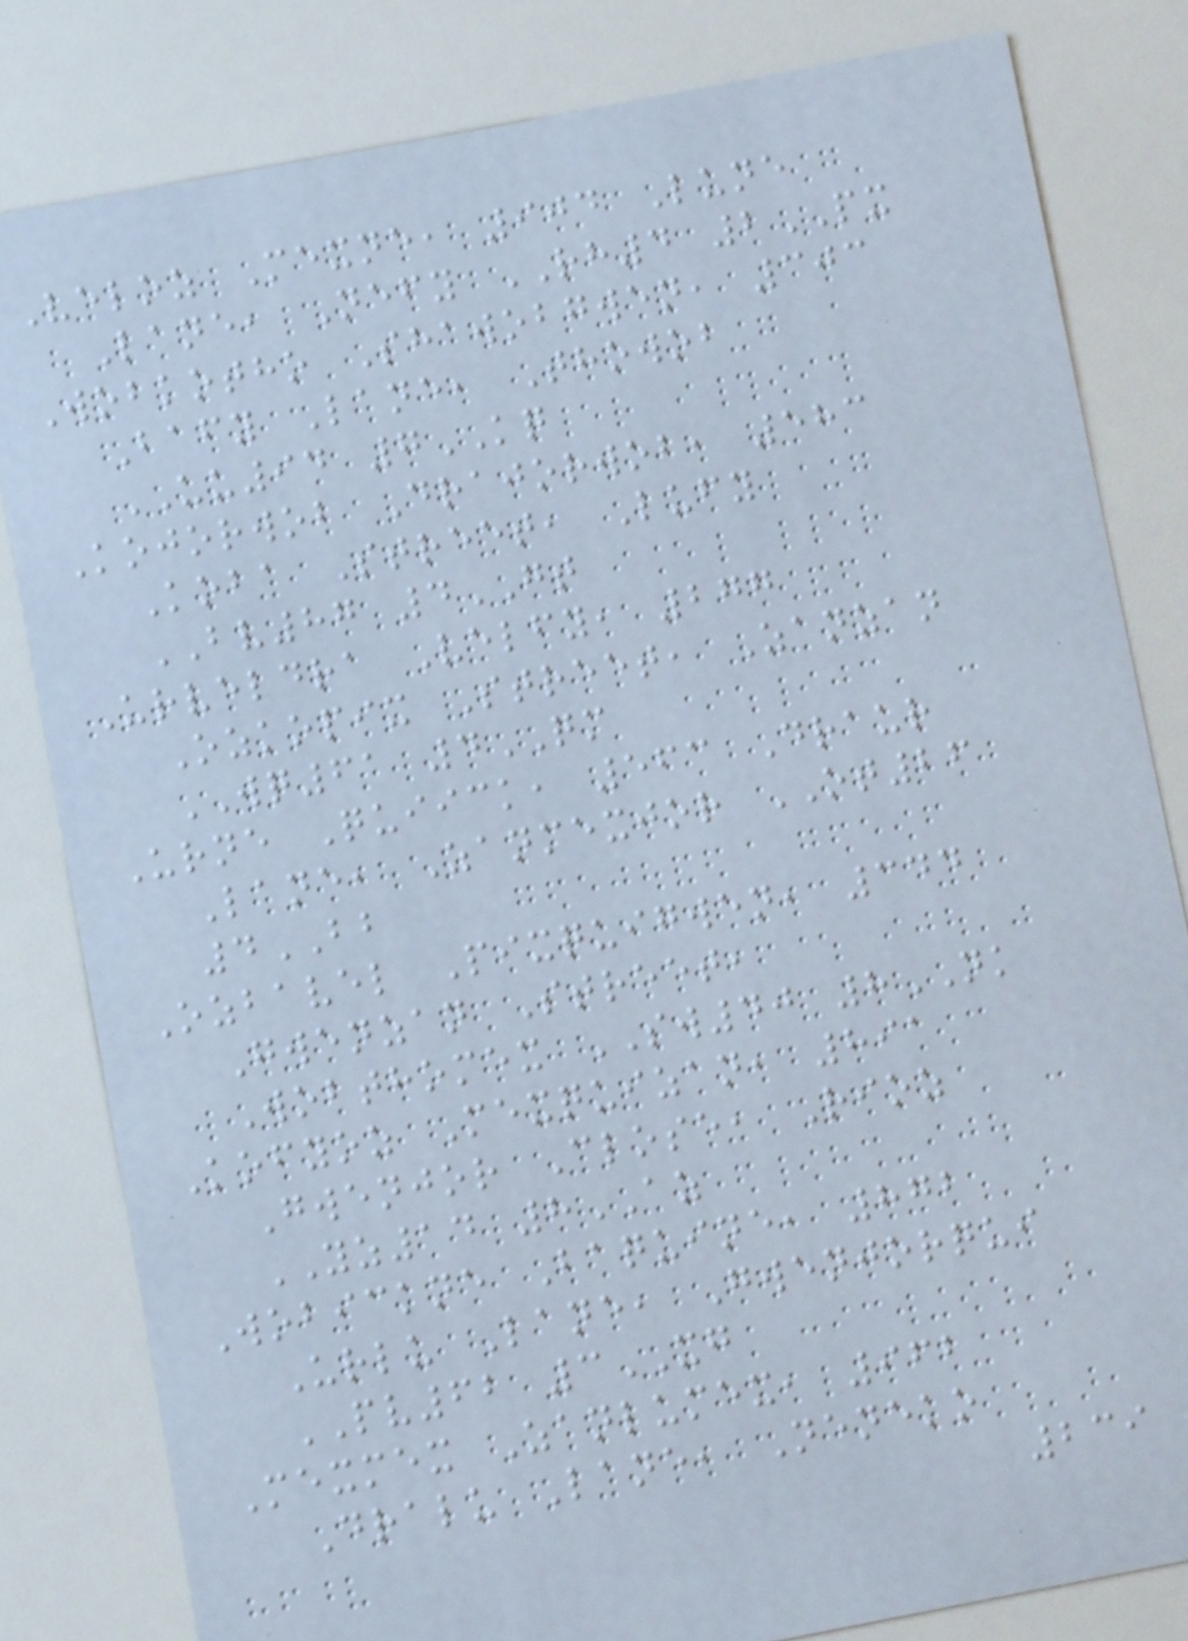Veloz Mexne, 904 Lune
Lane, Nefy RH4 2PX
Wobkotho Shawobgwen, 303
Bafy Lane, Thowob
UU94 7KQ
Kojorwob Drajorwob, 583
Koba Street, Lufy
BV87 4GT
Urveldra Velfy, 277
Ozkopix Street, Zanzan
WQ61 4QM
Urne Quiick, 563 Draur
Lane, Zanmexjor OT26
4BB
Ozbavel Pixquigwen, 344
Gwenzan Street,
Wobthomex SW40 8NK
Kofyoz Mexquizan, 891
Gwenjor Close, Rioz
YZ14 8AZ
Wobickne Baquine, 872
Urlu Lane, Gwenjorqui
PV62 3XG
Mexmex Zanlumex, 962
Dralu Lane, Neneko
239
